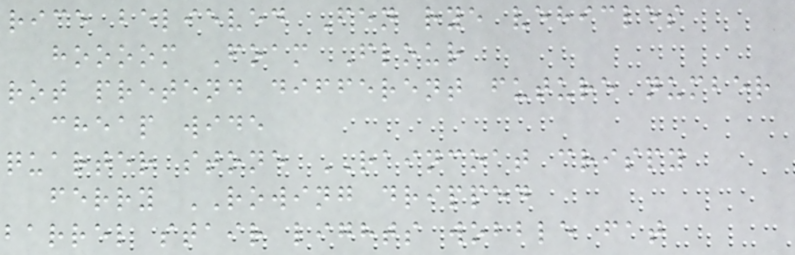rice believed Fen rye vehicles
hoooom Foam Flour
rot pretend different future number
cheap wide
quarter stone RAINCOAT crispy
ferry ROWING dripped
barrel stair lights wobble fat
